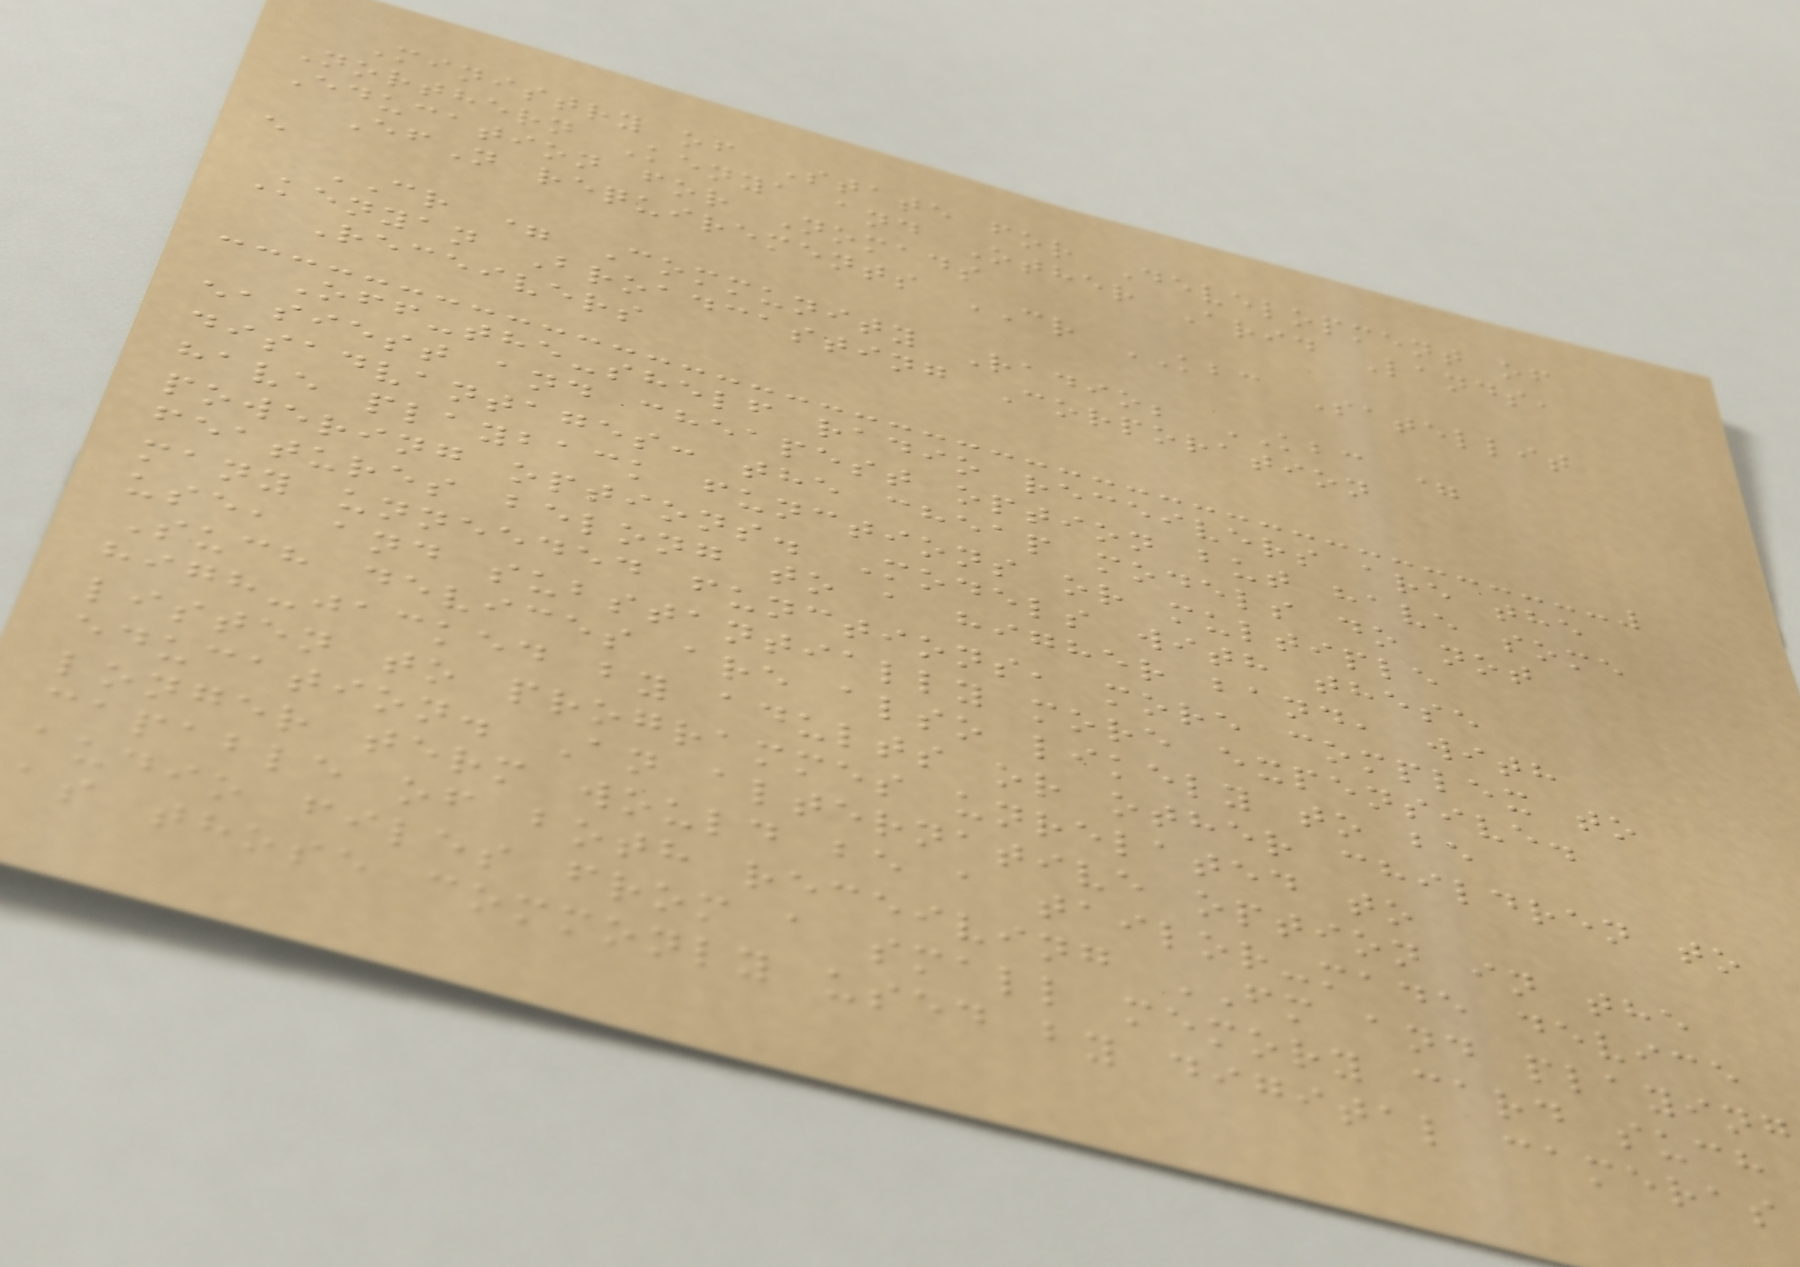Ministry of State for Development of
Northern Kenya and Other Arid Lands,
Education for Nomads
EfN requirements CR KBC Satellit
e
CR = Community Radio; KBC =
Kenyan Broadcasting Corporation
Receivers
Off-the-shelf radio receivers are the
easiest and cheapest option but have some
disadvantages: the cheap models do not
have playback functions or multiple
powering options. Models with these
features belong to a higher band, with
many unneeded functions, more complex to
use, and substantially more expensive.
Such devices are also likely to be
high-jacked by adults or other children to
listen to programmes unrelated to
education. An alternative option in the
longer term would be a tailor-made device
capable of both receiving FM and playing
audio files from a small memory card such
as those commonly used by digital cameras
